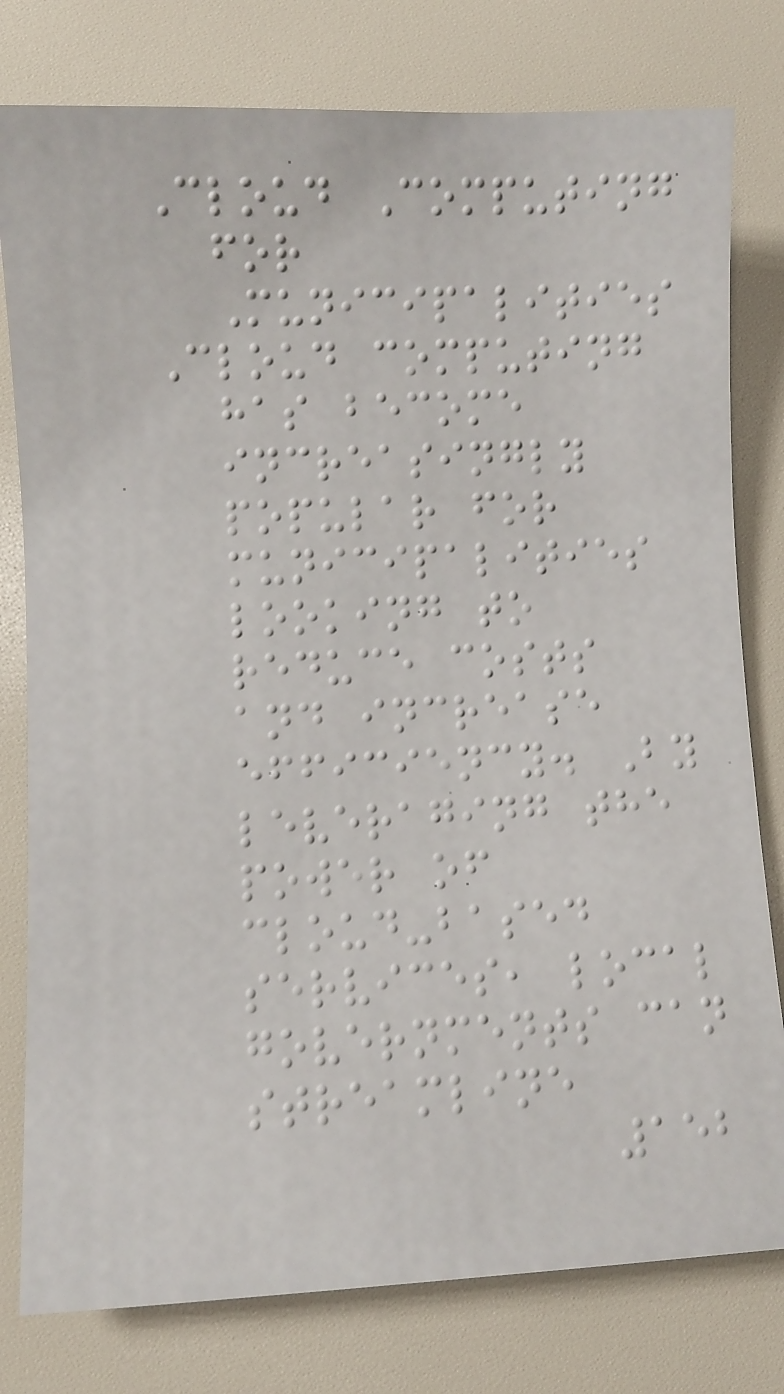Cloud Computing
for
Municipalities
Cloud computing
has become
increasingly
popular for
municipalities
looking to
reduce costs
and increase
efficiency. By
leveraging the
power of
cloud-based
services, local
governments can
streamline
152
